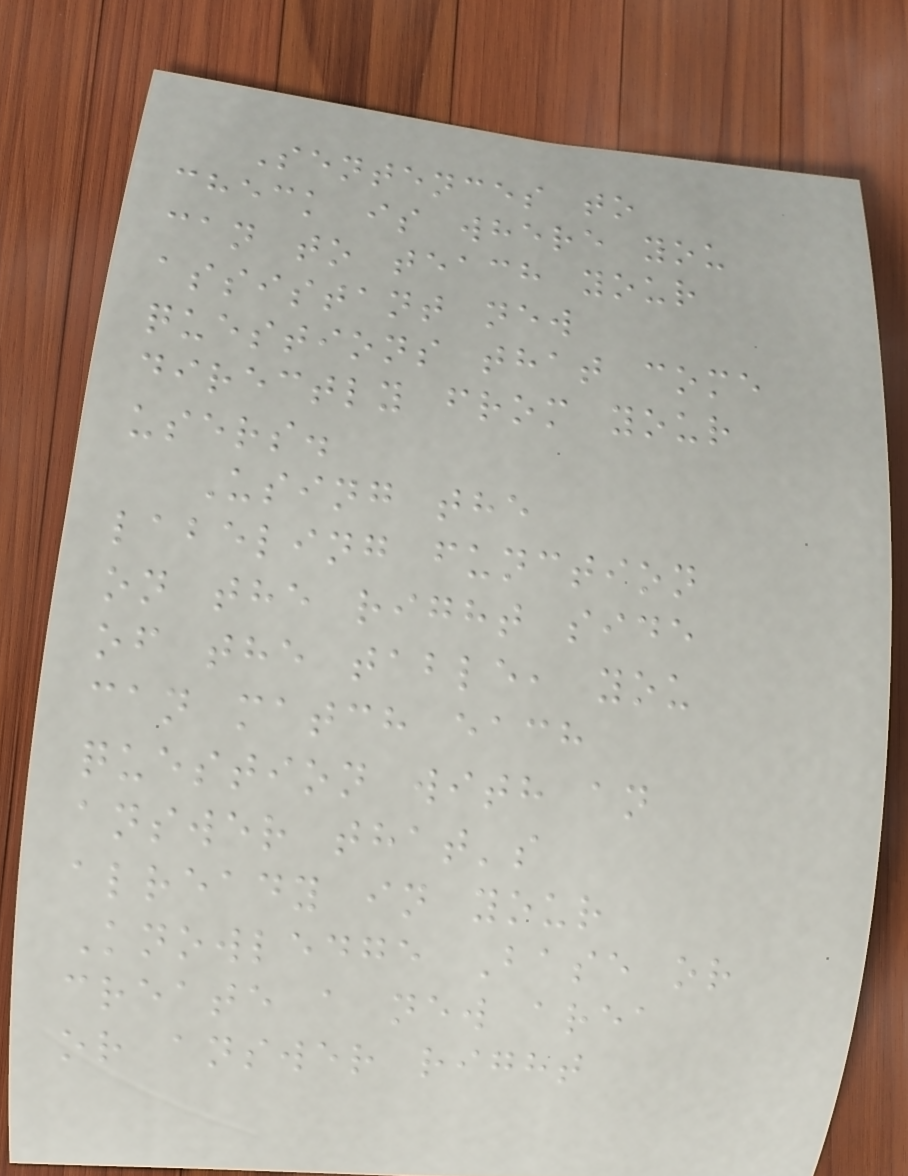Sentences to
check is where you
can to teach your
assistant new
questions that come
directly from your
users.
Using the
labeling function
on the right side
of the table, you
can match each
question with an
answer that's
already in your
Knowledge Base or
create a new area
or answer right
